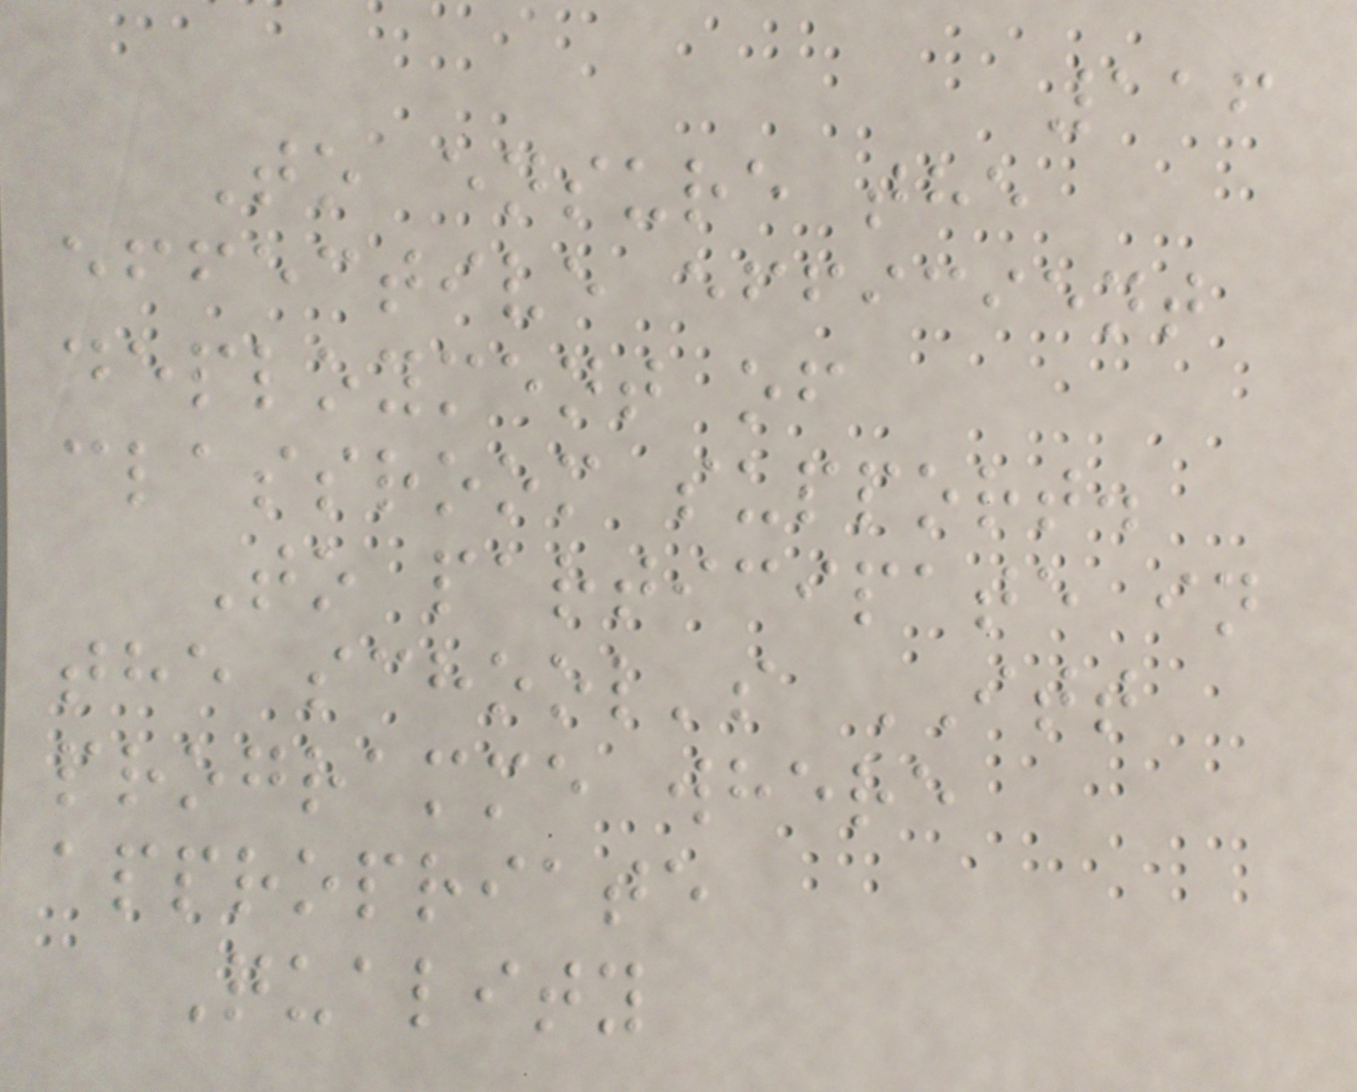116
To ensure the
effective efficient
deployment of
classroom support.
To participate in
the school's ITT
programme where
appropriate
Quality
